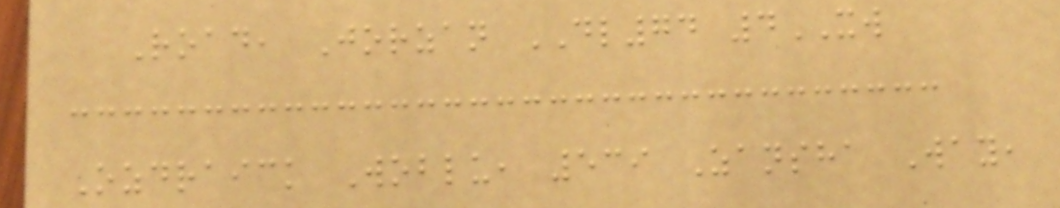Road, Jorzan DL74 4XW
Ozdraick Woblu, 539 Zansha Way,
